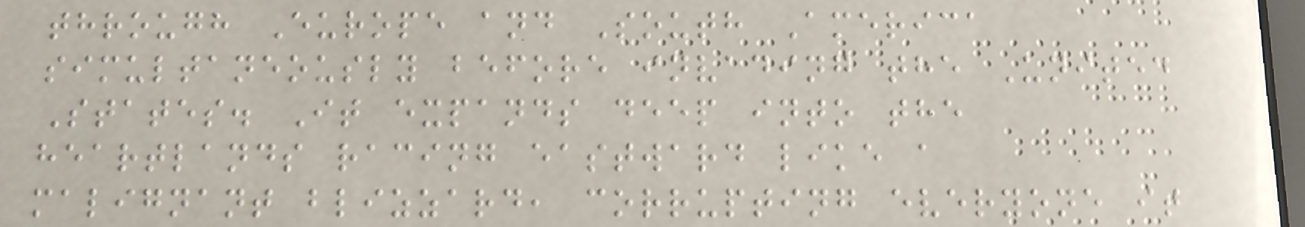through Europe and South America
simultaneously before invading the United
States. It expands deep into the
heartlands racing eastward like a
malignant blizzard, corrupting everyone it
